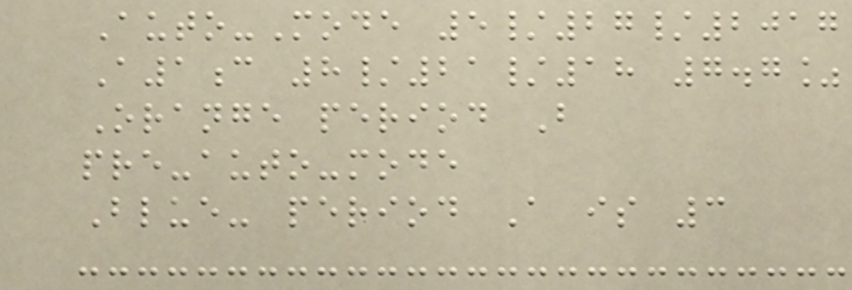Auto-Mode 5/27/2017
A1c 8/21/18 7.7%
Orange period B
pre-auto-mode
Blue- period A is 3
